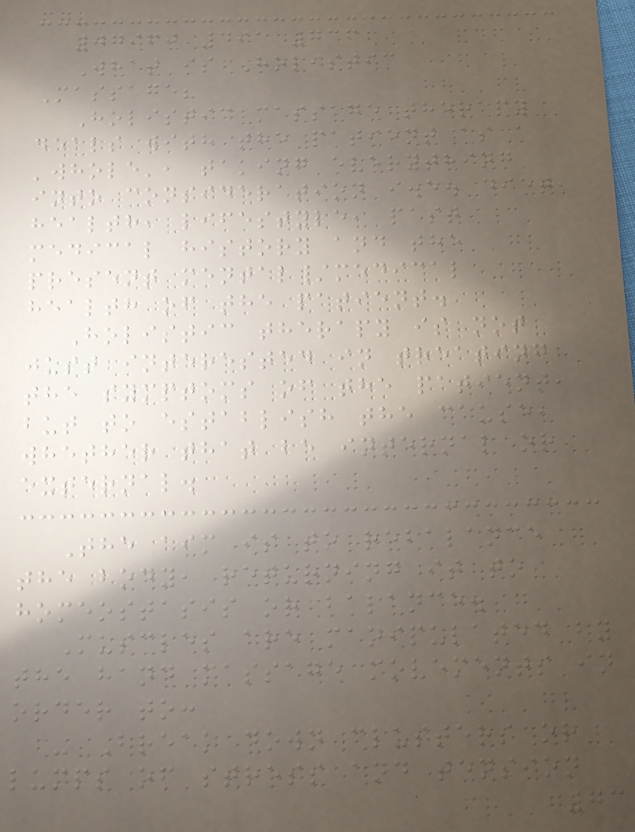07960 491 736
What is Holistic
Massage?
Holistic massage therapy
deals with the patient as a
'whole', taking everything
into consideration i.e. diet,
health, lifestyle, past
medical history and the
present mental/medical
health of the patient.
Holistic therapy is not
just interested in treating
the symptoms of the patient,
but to establish the cause,
whether that be internal or
external.
The aim is to rebalance
the body, returning it to
homeostasis or balance.
Muscles are manipulated by
the hand massage movements in
order to:
- Break down clusters or
lumps of stress and tension
73
